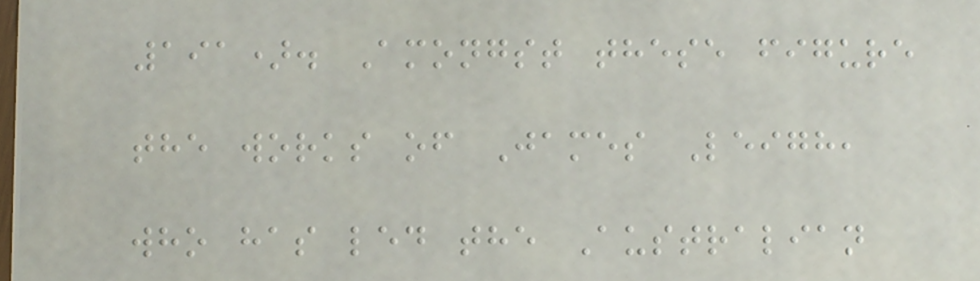191). Amongst these figure
the works of James Leigh,
who has led the Australian
